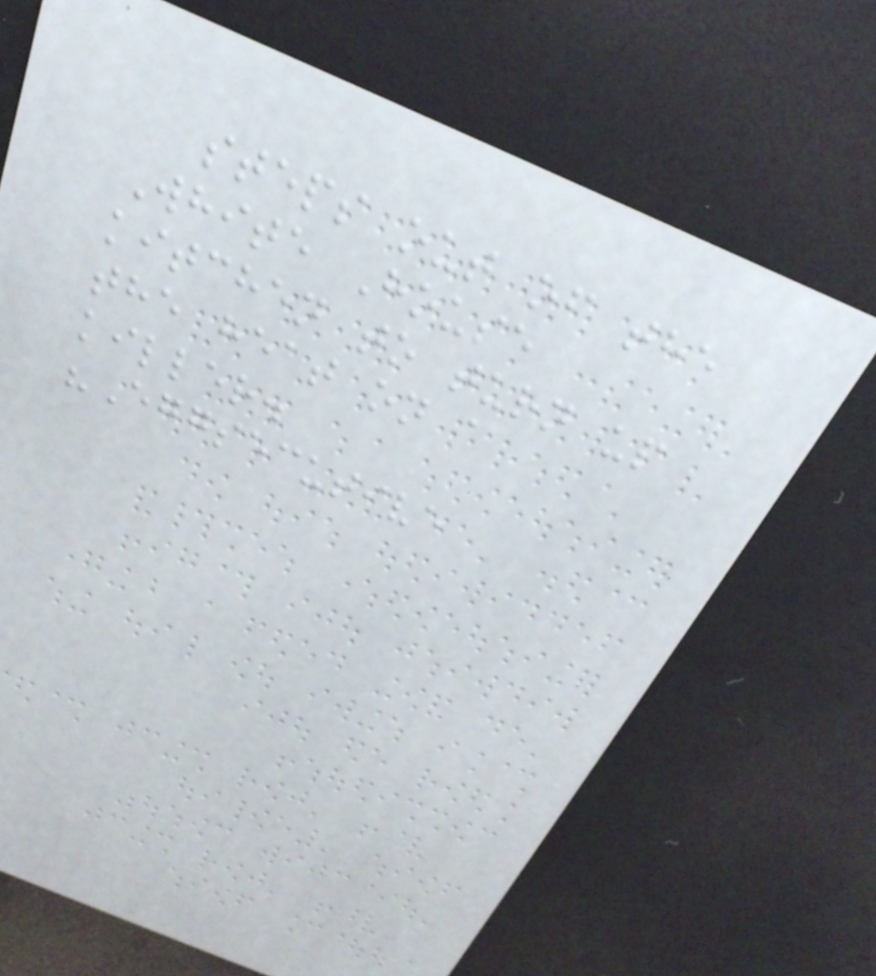steps out of the
White House
kitchen to turn up
the heat on a
killer.
"Eggsecutive
